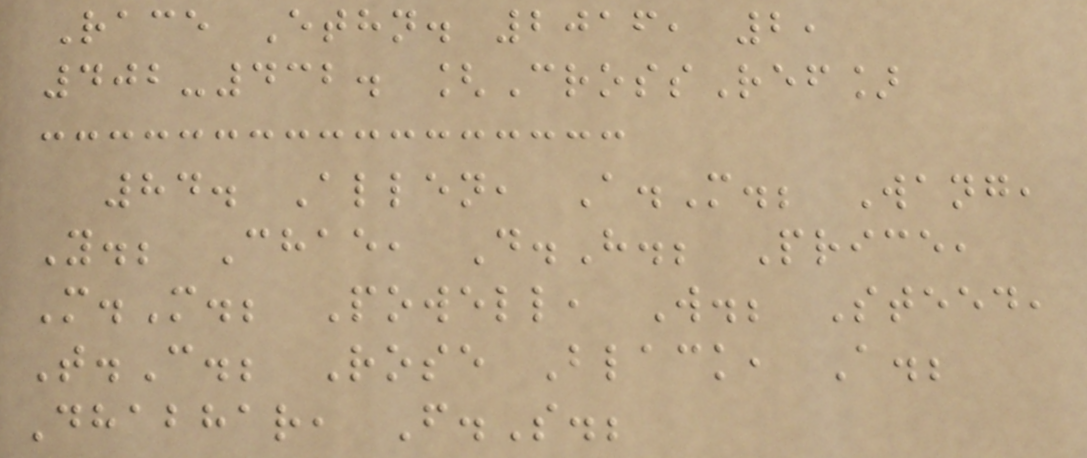Race Ethn. 2016, 2,
402-432. [CrossRef]
84. Allen, A.M.; Wang,
Y.; Chae, D.H.; Price,
M.M.; Powell, W.; Steed,
T.C.; Rose Black, A.;
Dhabhar, F.S.;
